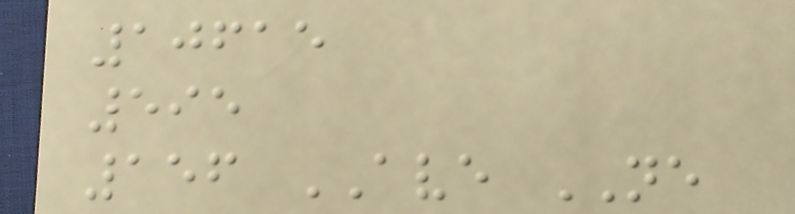10615
595
156 AVE NE
